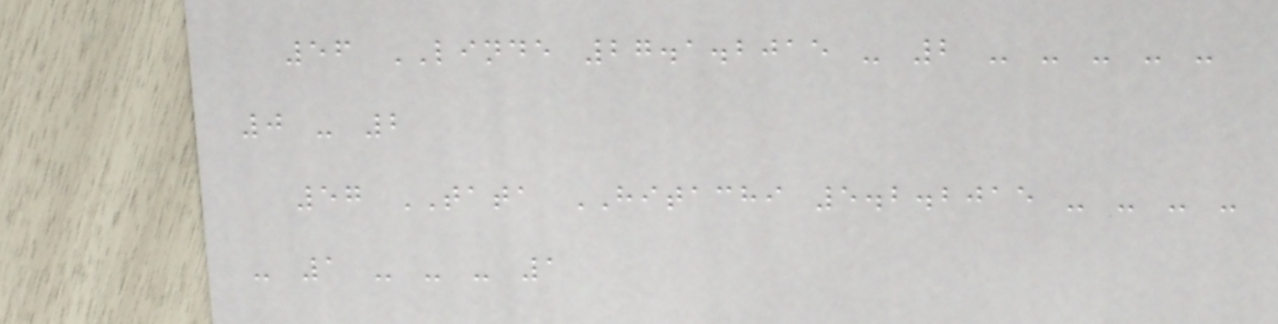56 LINDE 27.1.2015 - 2 - - - - -
0 - 2
57 TATA HITACHI 5.2.2015 - - - -
- 1 - - - 1
